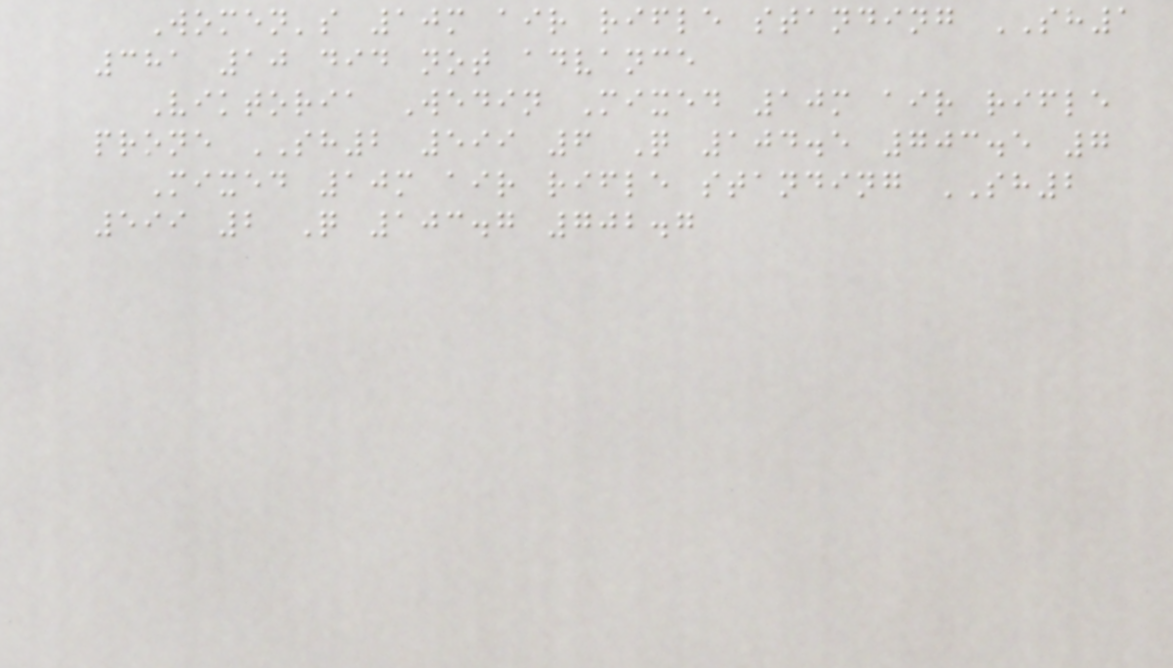Women's 10m air rifle standing SH1
381 10 did not advance
Viktoria Wedin Mixed 10m air rifle
prone SH2 599 6 Q 104.5 703.5 7
Mixed 10m air rifle standing SH2
599 2 Q 103.7 702.7
